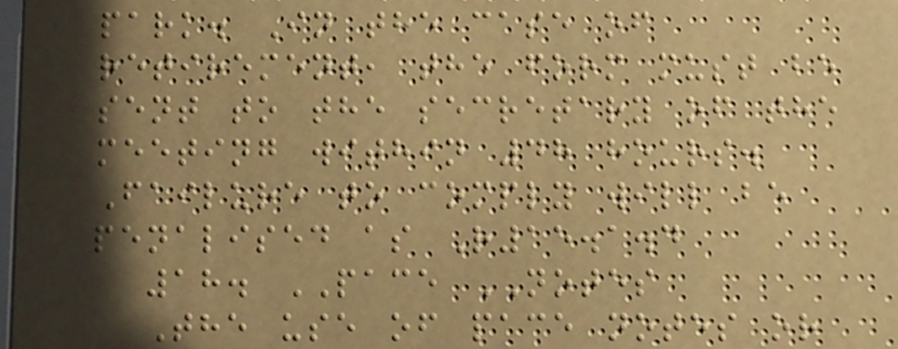park. In the case of
retirement, the form must be
sent to the secretary of the
meeting within 48 hours.
Failure to comply will be
penalised as R15.1.4
18. PACE NOTES
The use of pace notes or
